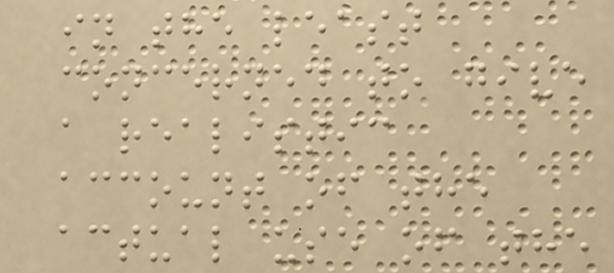in the least
concerned to give
a realistic
account of the
actual use of the
